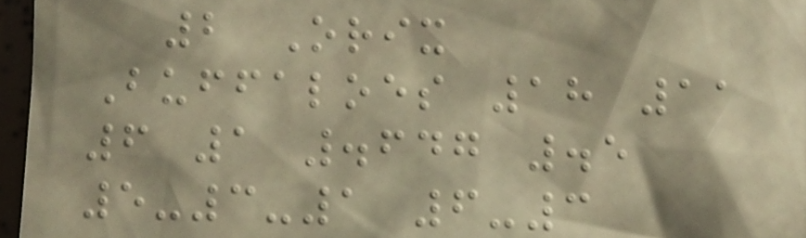2 Orix
Buffaloes 18 11
6 1 .647 .5
5-3-1 6-3
